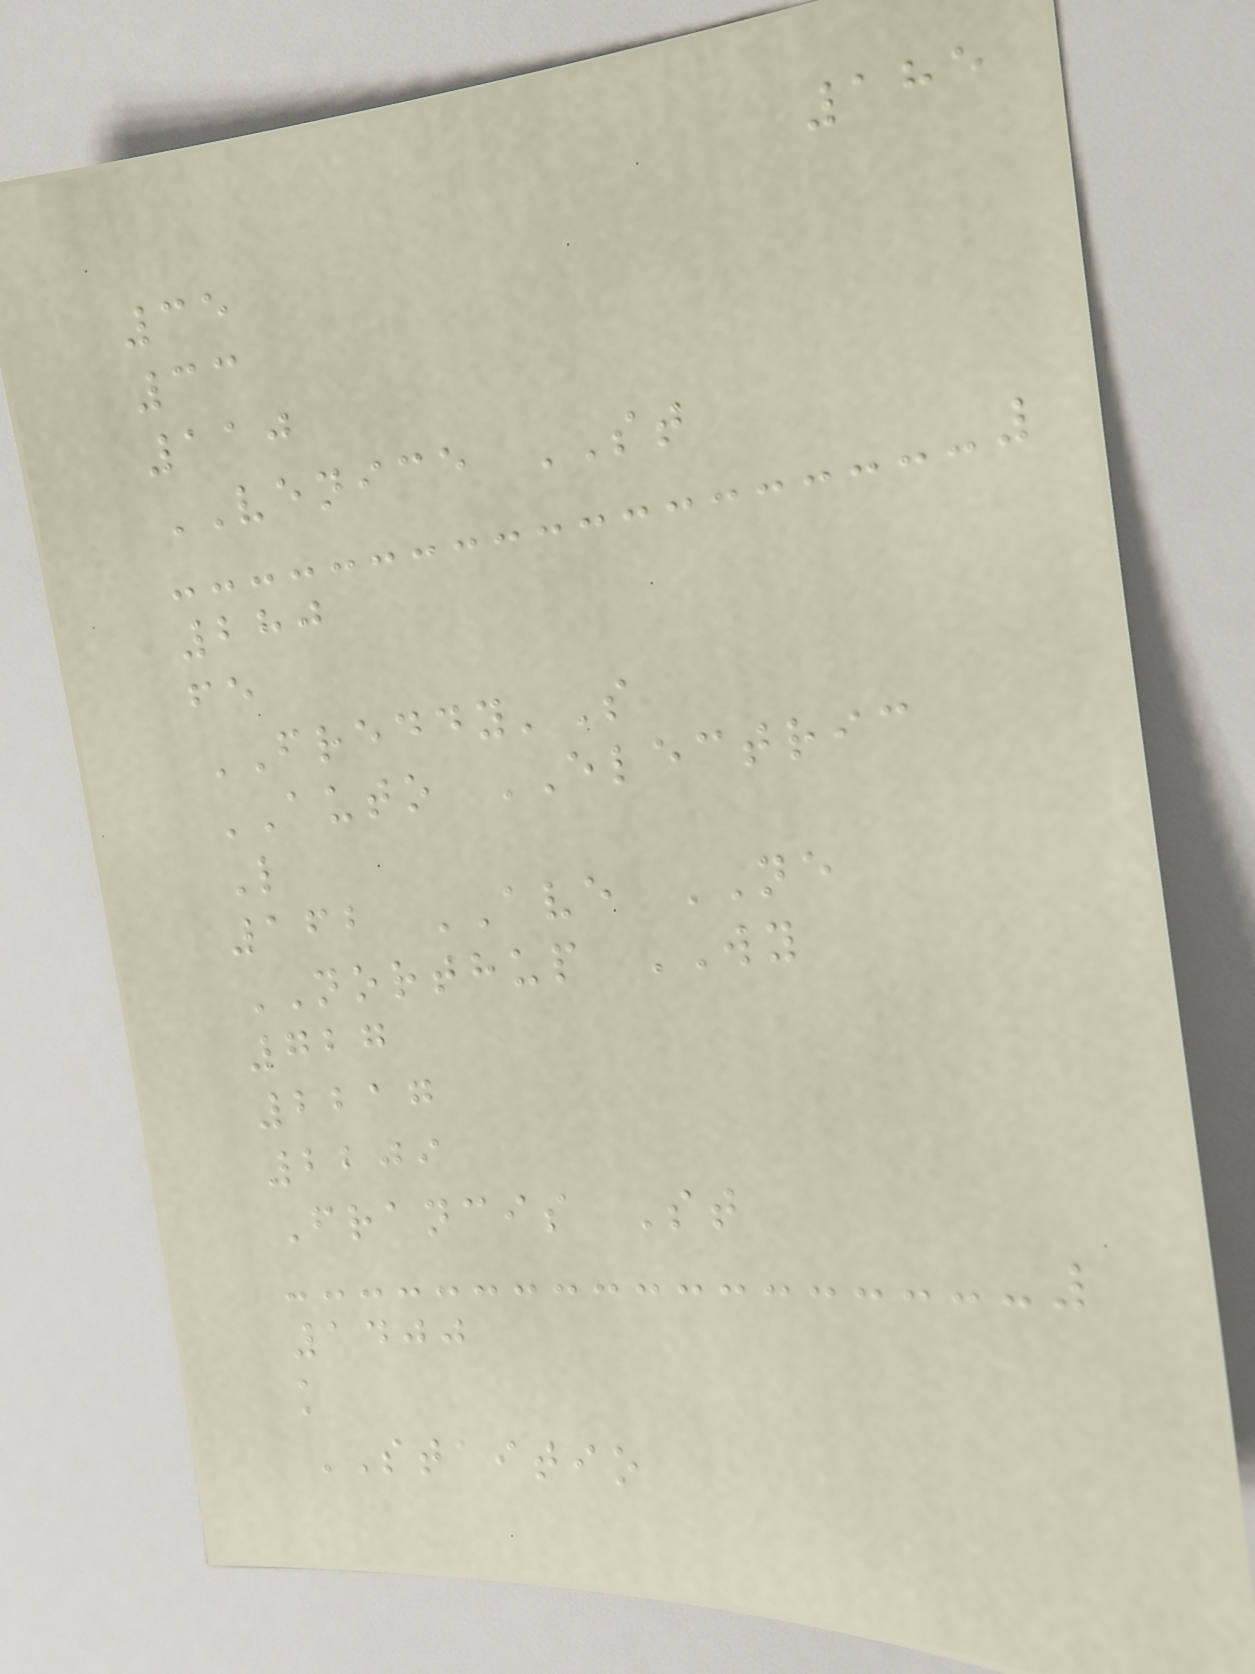185
35
33
110
VENICE ST
280
fe
FREDDY'S
AUTO ELECTRIC
L
162 AVE NE
NORTHUP WY
727
2217
2209
Francis St
1400
k
STAITIO
